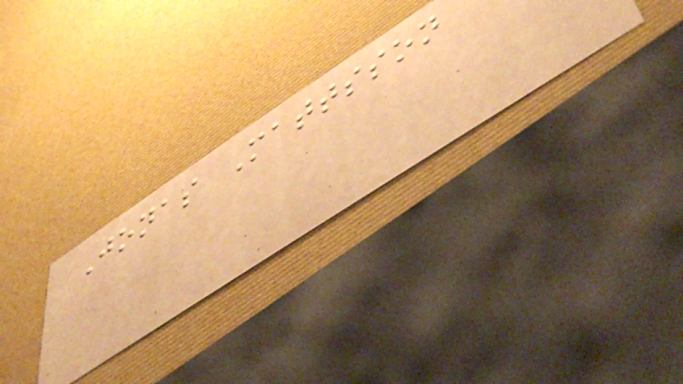Jonas Mattsson
